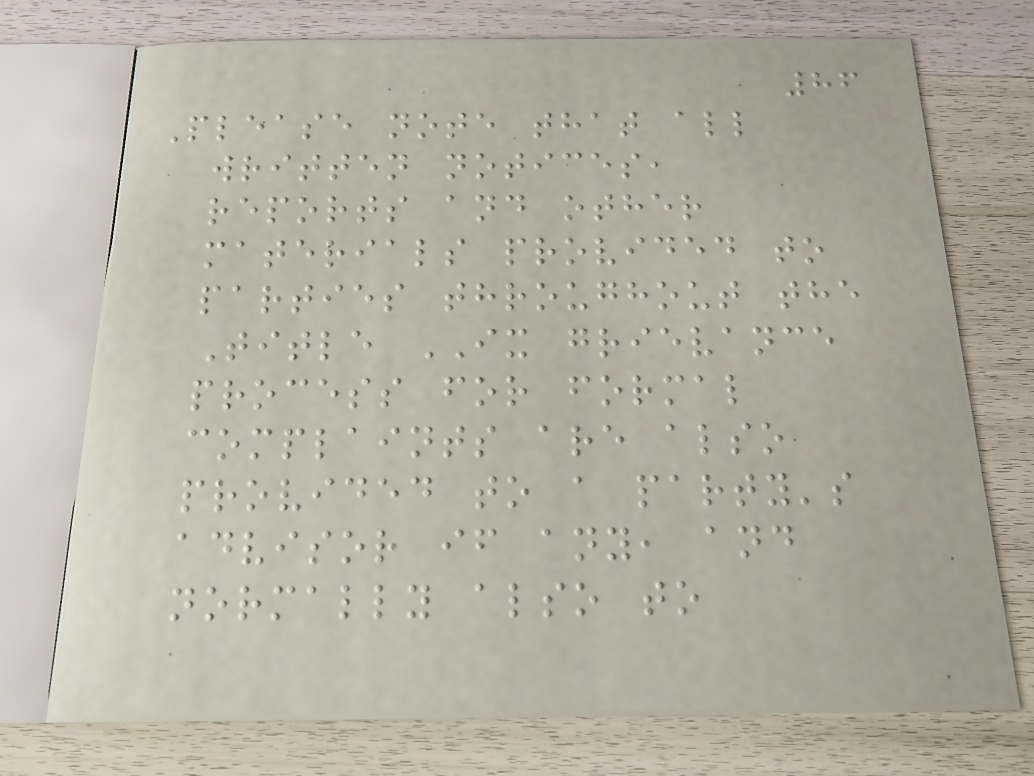86
Please note that all
written notices,
reports and other
materials provided to
parties throughout the
Title IX grievance
process for formal
complaints are also
provided to a party's
advisor if any, and
normally also to
